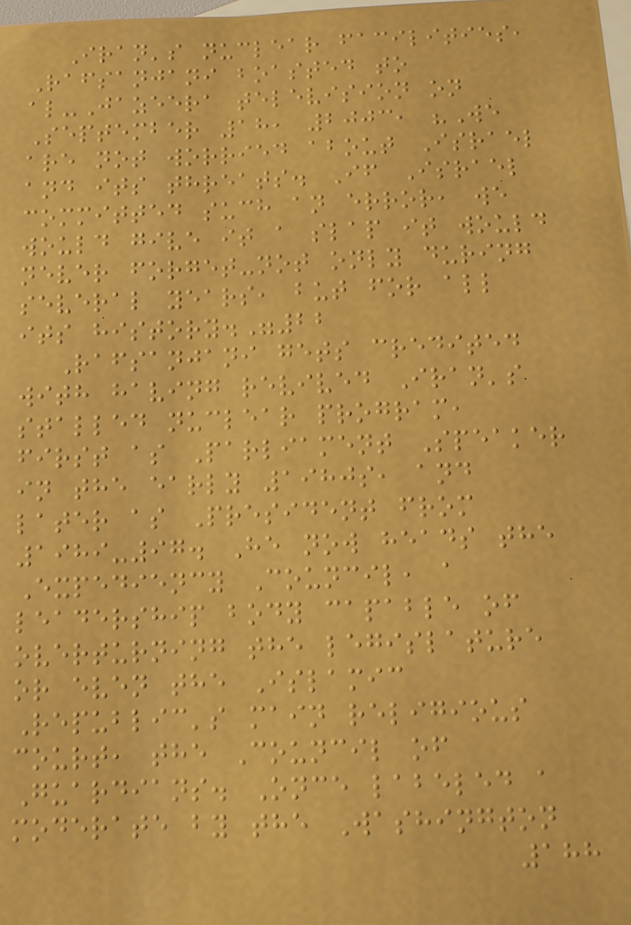Iran's nuclear facilities,
Rafsanjani boasted to
al-Jazeera television on
September 18, 2003, "We
are not worried about Israel
and its threats. If Israel
committed such an error, we
would give it a slap it would
never forget-not only during
several years, but for all
its history."22
Rafsanjani gets credited
with having revived Iran's
stalled nuclear program,
first as Parliament Speaker
in the early 1980s, and
later as President from
1989-97. He now heads the
Expediency Council, a
leadership body capable of
overturning the legislature
or even the Islamic
Republic's main religious
court, the Council of
Guardians. Once labeled a
moderate by the Washington
188
